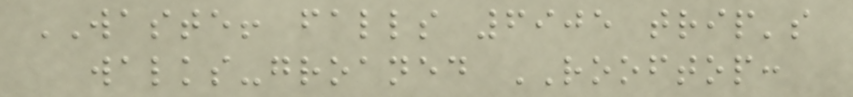WASTE! falls 6905 trip's
walks-groaned ROOFTOP:
